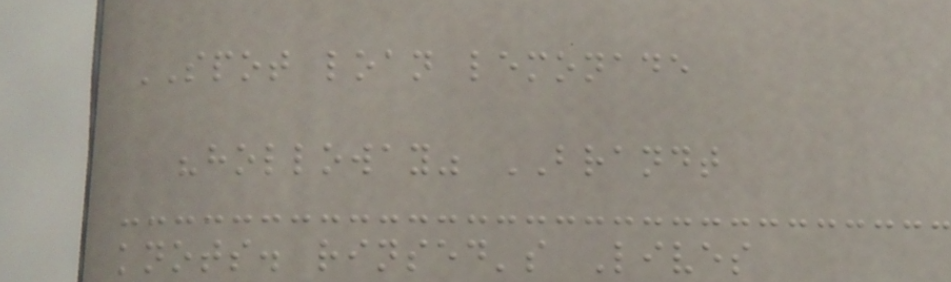SPOT loan lemonade
"holloway" BRANDT
knots. rinsed's Lives
